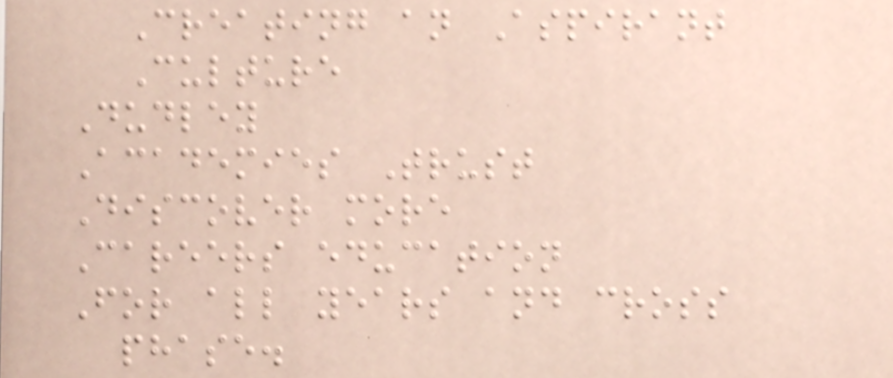Creating an Aspirant
Culture
Dudley
Academies Trust
Discover more
Careers education
For all years and cross
phase.
